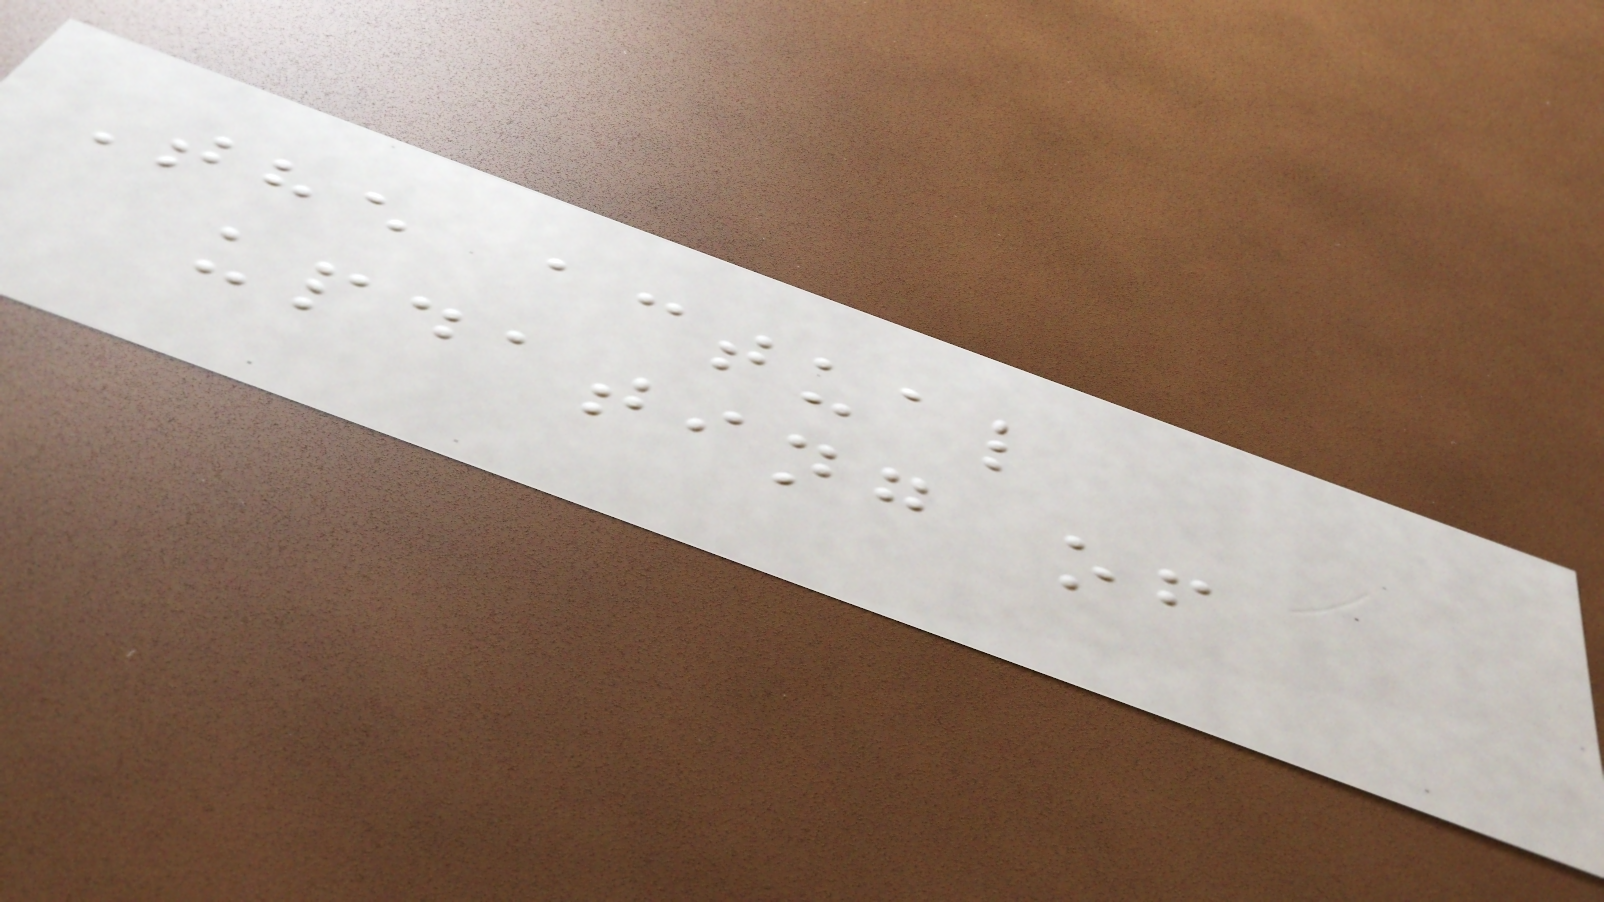The actual
updating of
